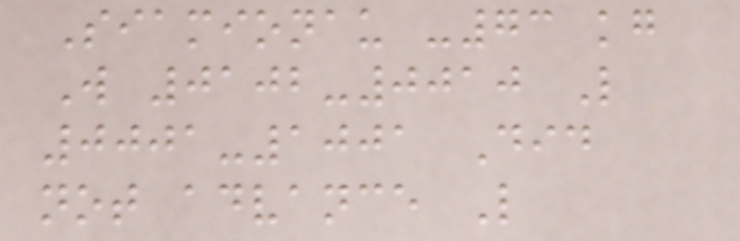Siamionau -73 kg
W 0102-0010 L
0001-1001 Did
not advance L
